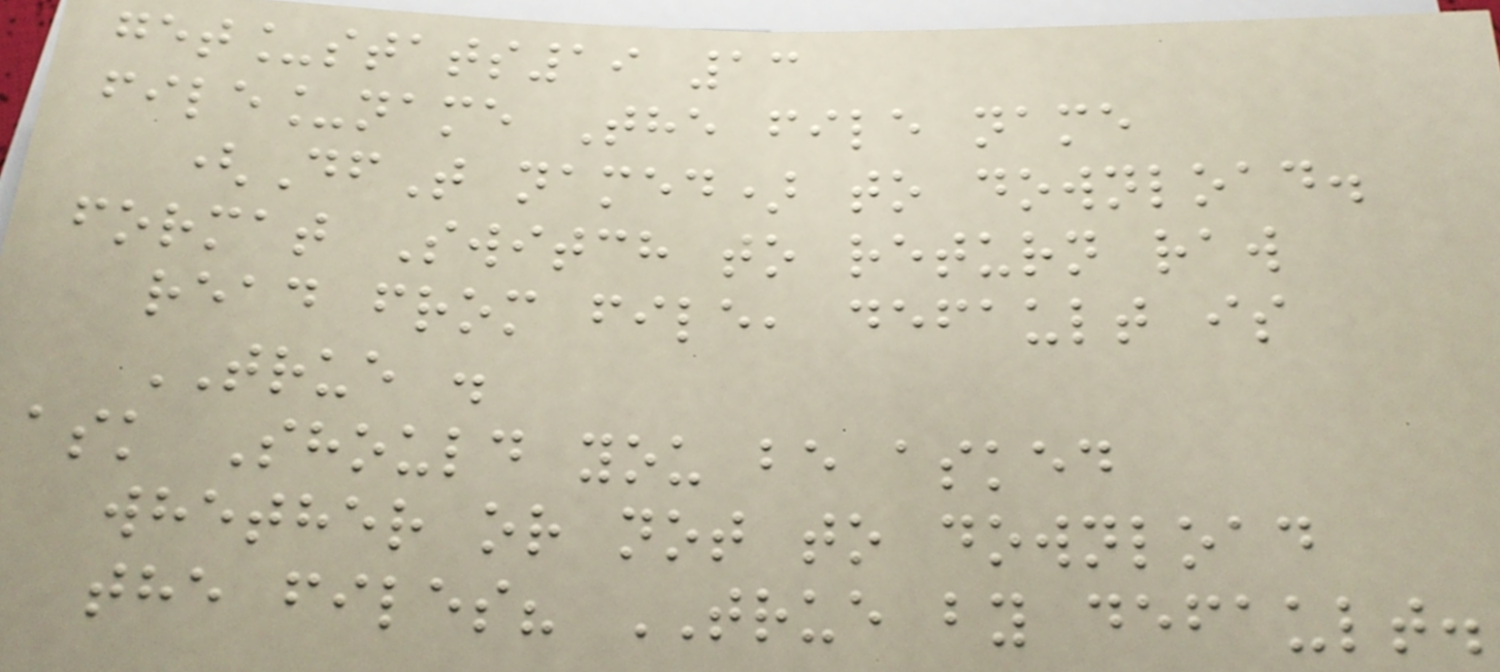get_stats19 13
file_name The file name
(DfT named) to download.
format Switch to return raw
read from file, default is
TRUE .
ask Should you be asked
whether or not to download
the files? TRUE by default.
